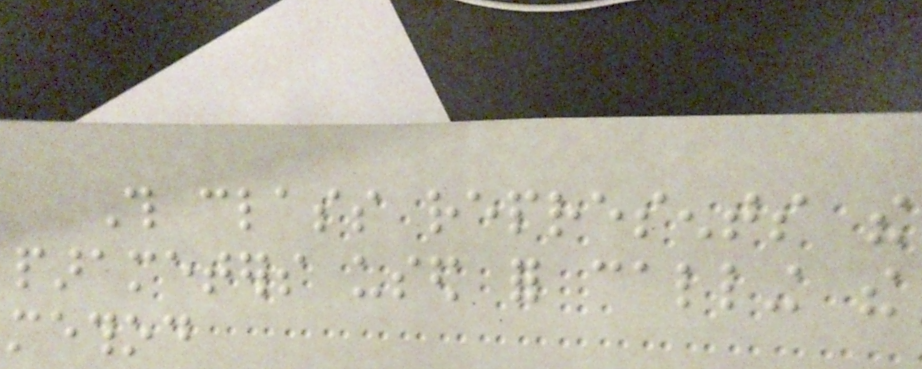This class represents the
parameters used for calling the
method
